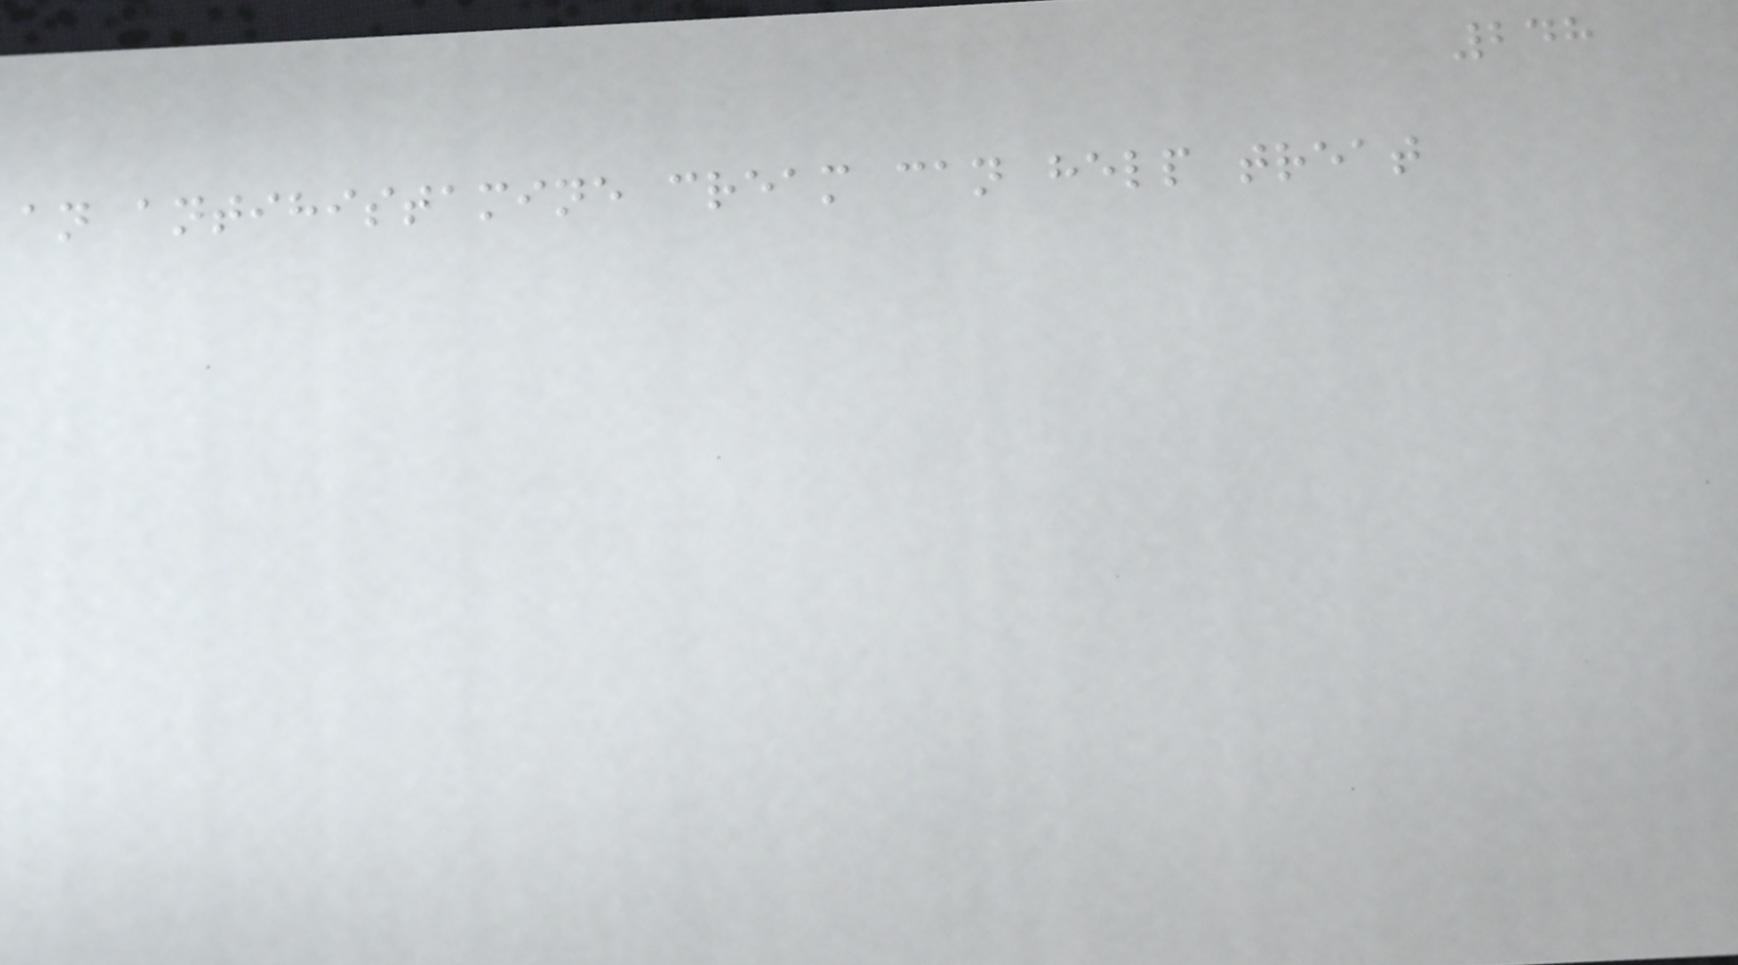248
an antihistamine cream can help treat
